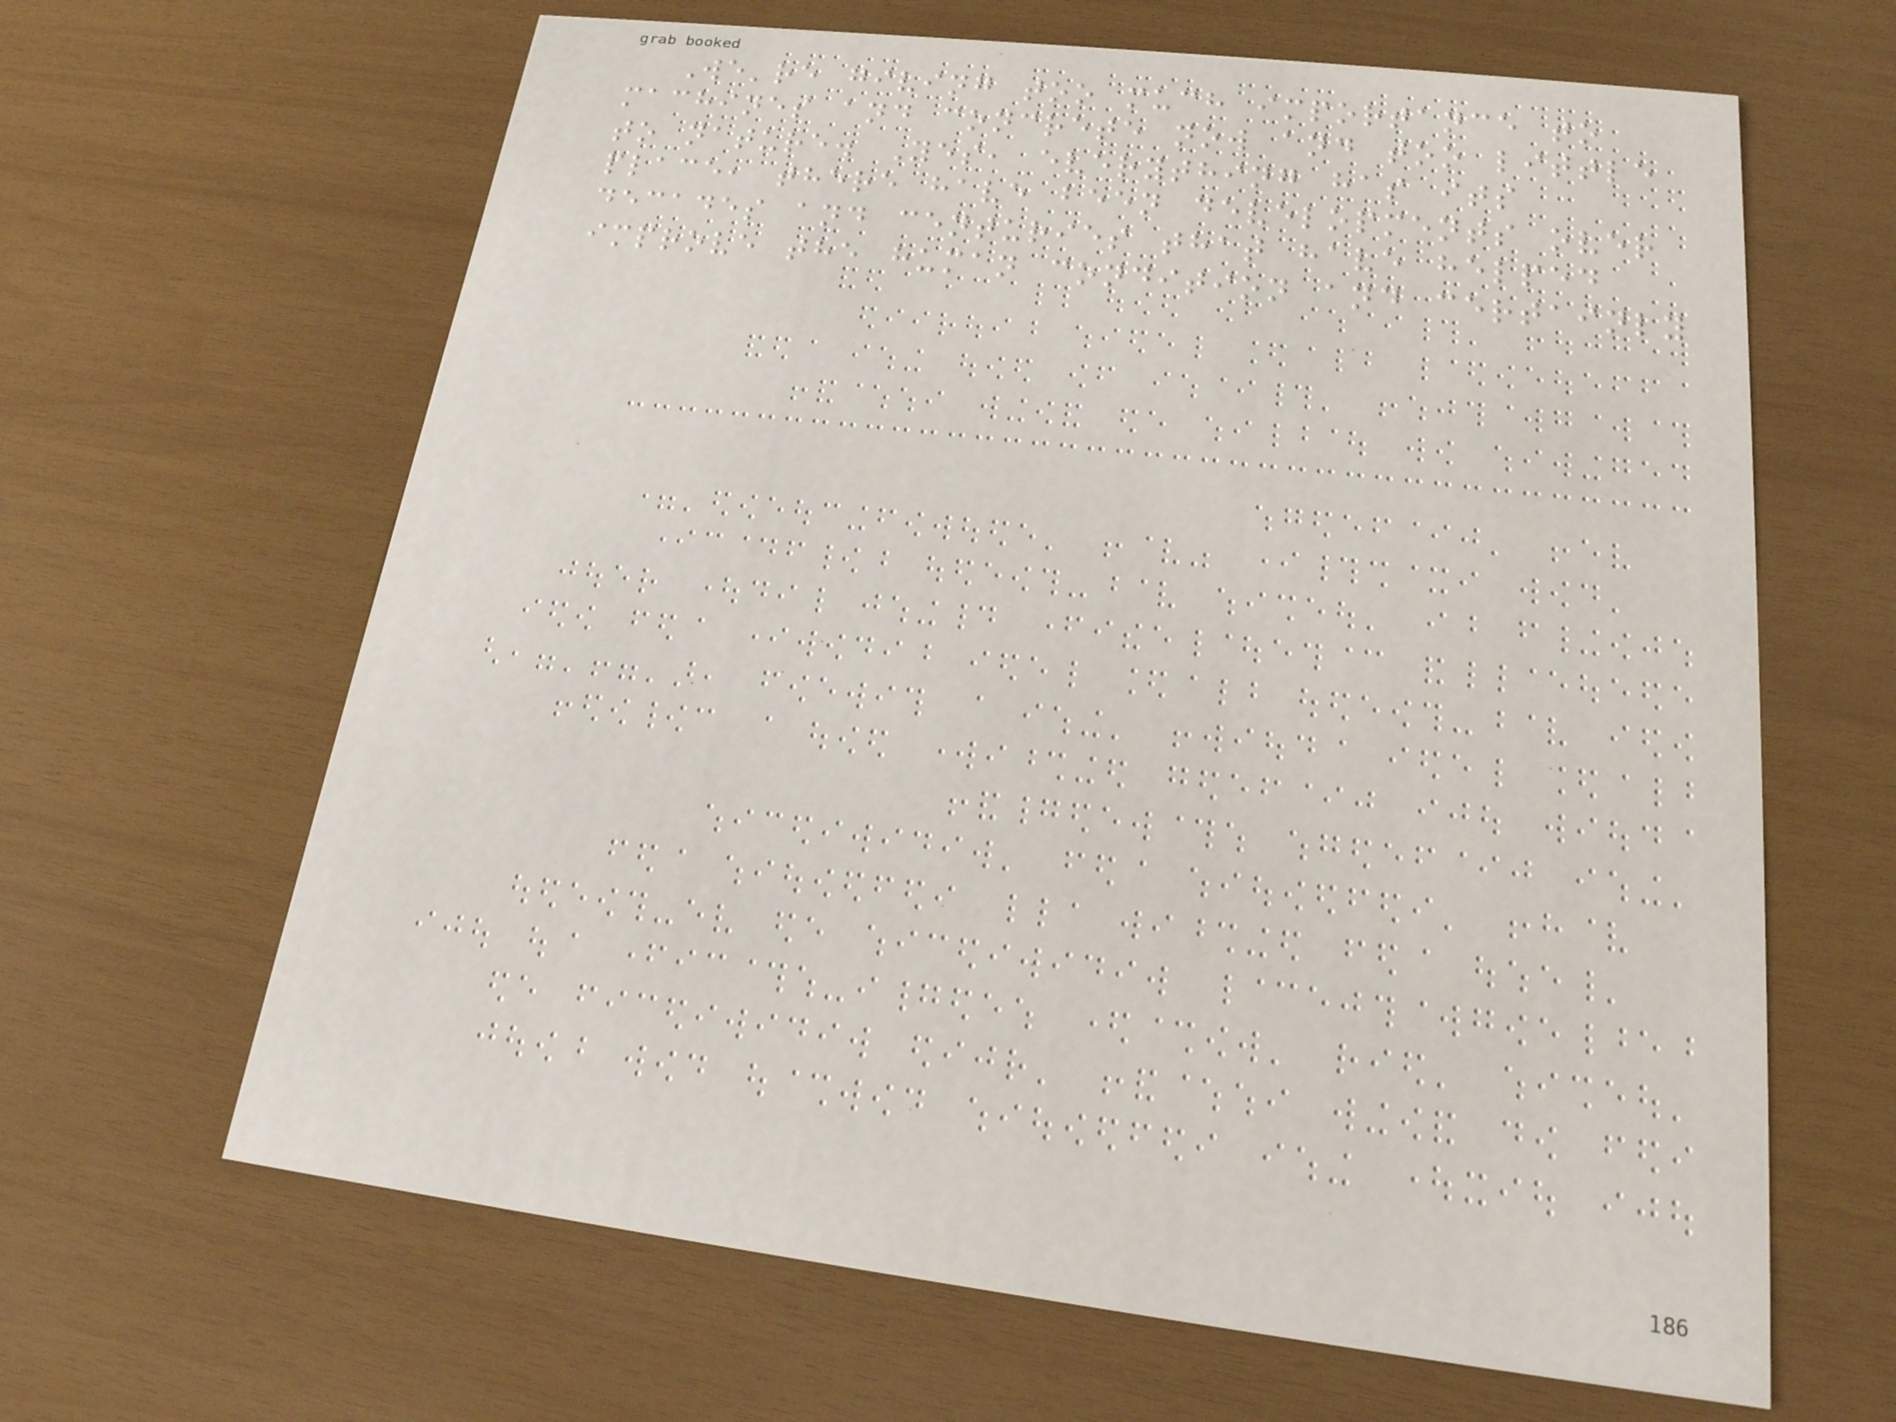We're giving too much importance to
machines and concrete now and too little
to nature. Yes, everything has its
place, there have been developments over
decades and centuries that have helped
improve the human condition and certainly
